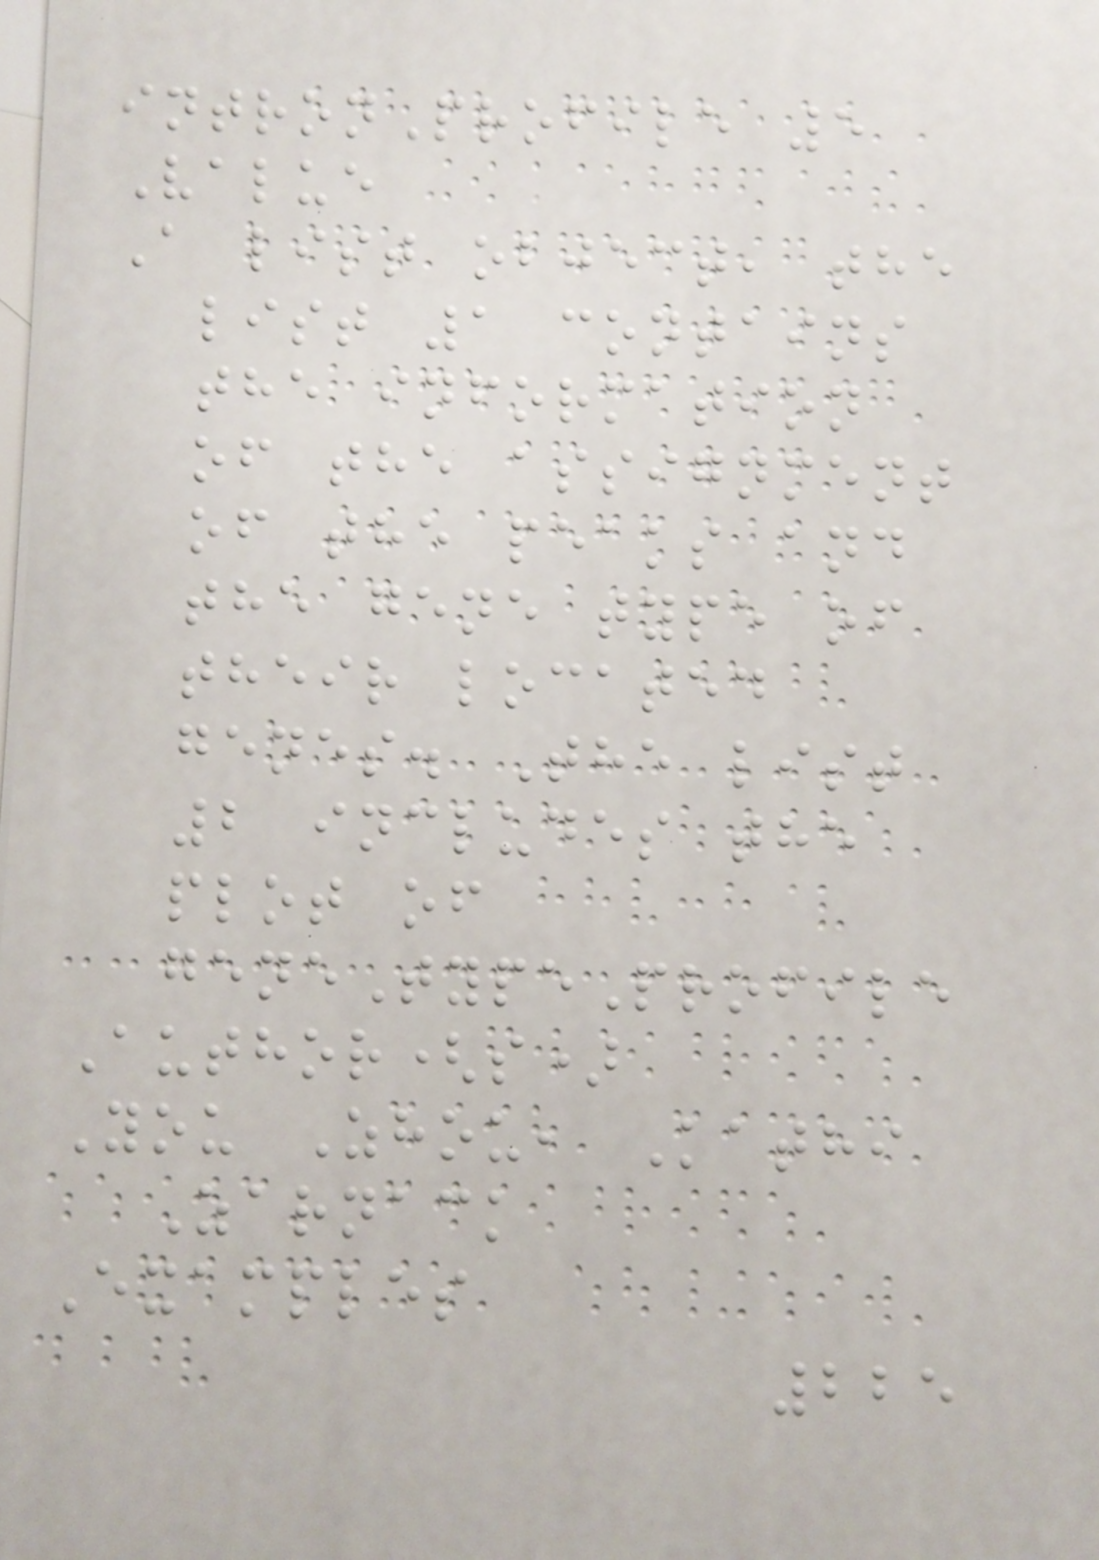intronProfile 5
Value
A list object, the
list 1 contains
the information
of the assignment
of the peaks and
the gene type of
their located
genes. The list
2 includes the
plot of
geneTypeProfile
Author(s)
You Zhou, Kathi
Zarnack
Examples
225
